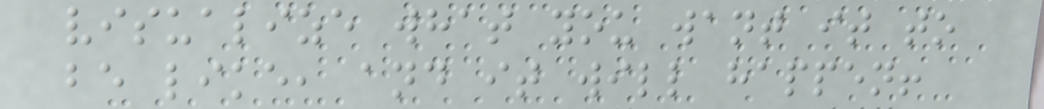visualize what you want it to
be like, and it will happen!
